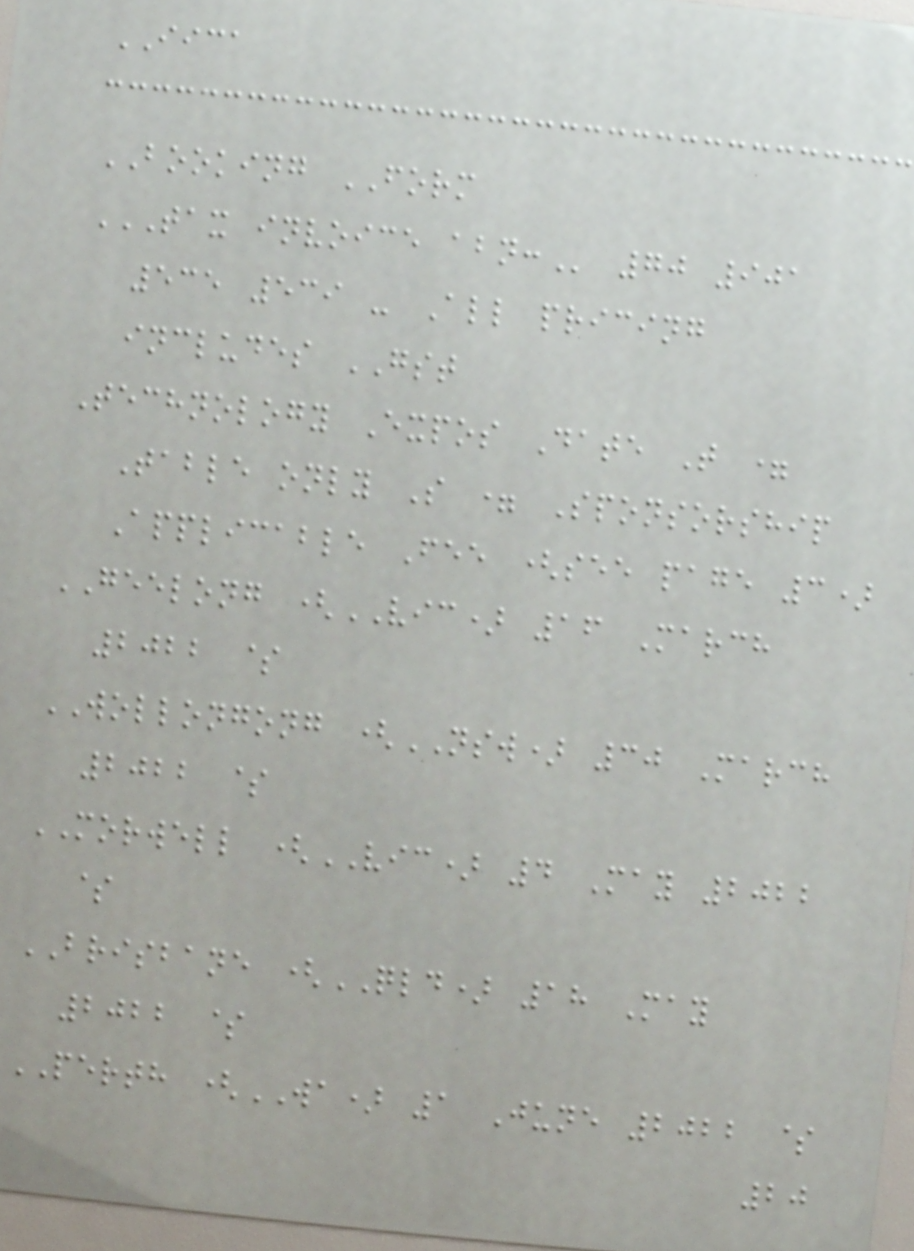IICA
BOOKING FORM
TAX INVOICE ABN: 70 901
535 539 - All pricing
includes GST
Technology Expos Date T =
Table only S = Sponsorship
Applicable Fee (see page 3)
GEELONG (VIC) 16 March
2022 $
WOLLONGONG (NSW) 30 March
2022 $
MORWELL (VIC) 4 May 2022
$
BRISBANE (QLD) 18 May
2022 $
PERTH (WA) 1 June 2022 $
20
